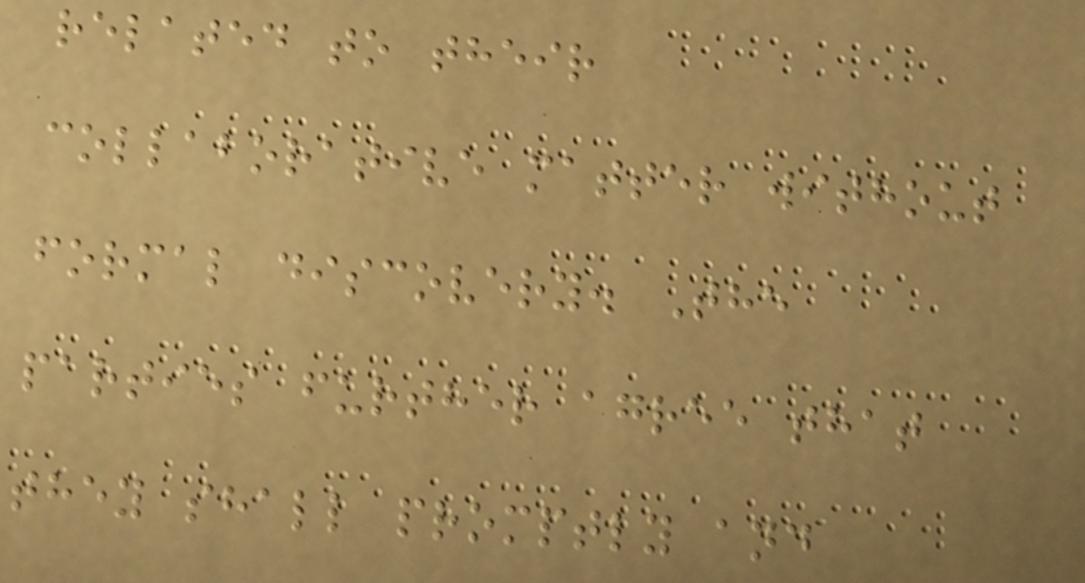related to their
collaborative matter without
formal discovery. The
parties further agree that
they shall promptly and
